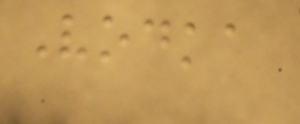Vodka
